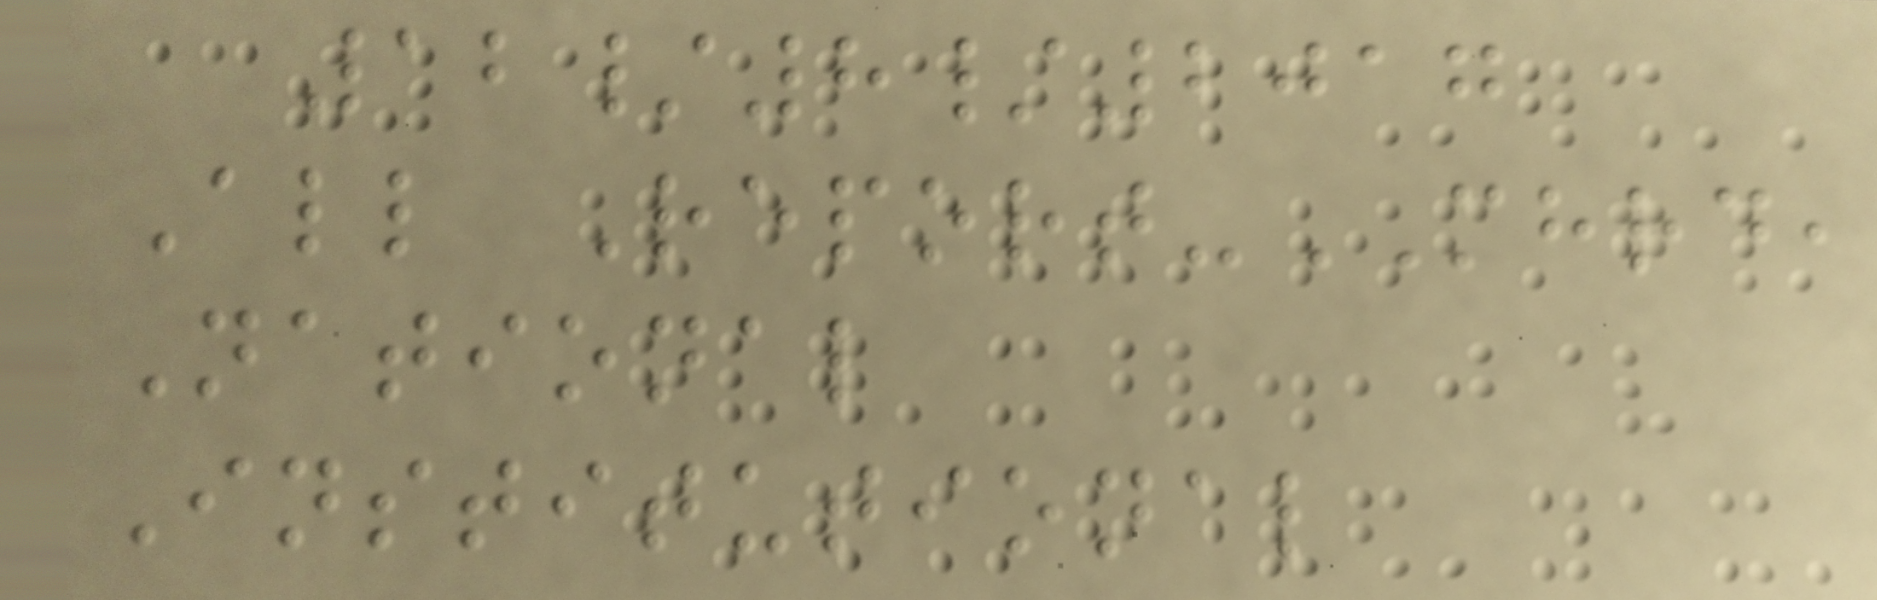12/8/2017
All Report-MHRD,
National
Institutional
